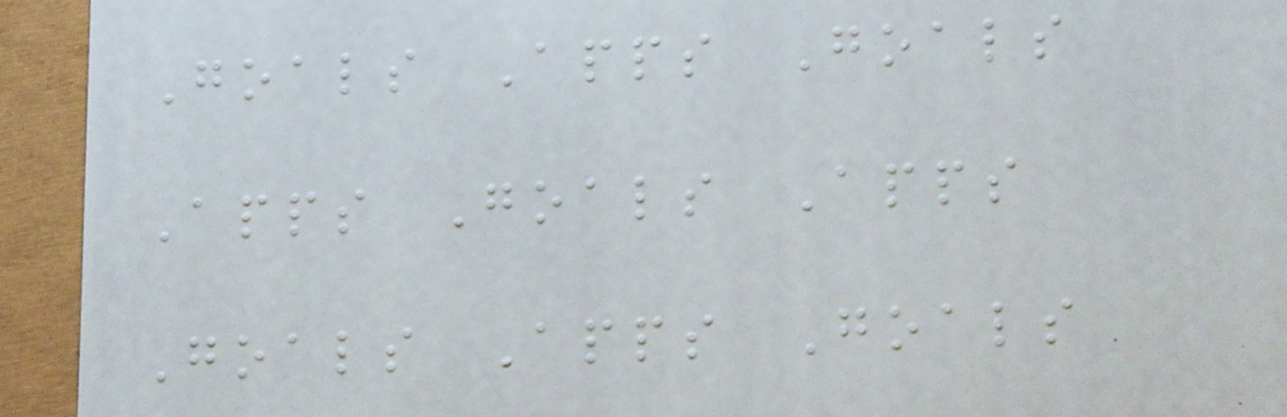Goals Apps Goals
Apps Goals Apps
Goals Apps Goals
